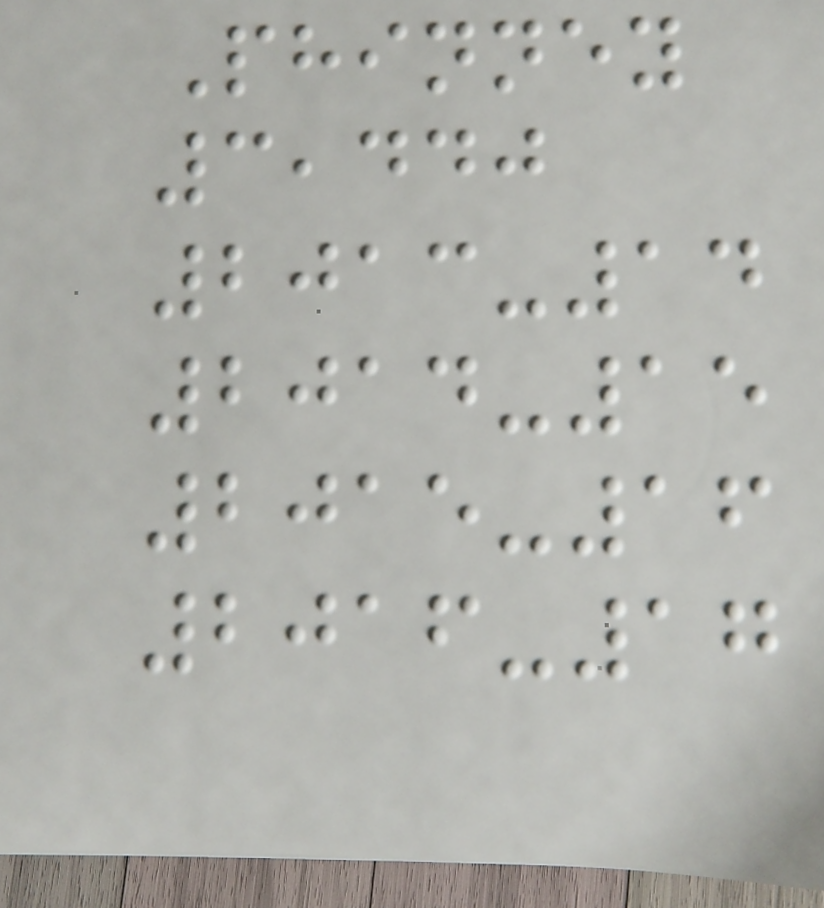Phinney
3,440
2013-14
2014-15
2015-16
2016-17
